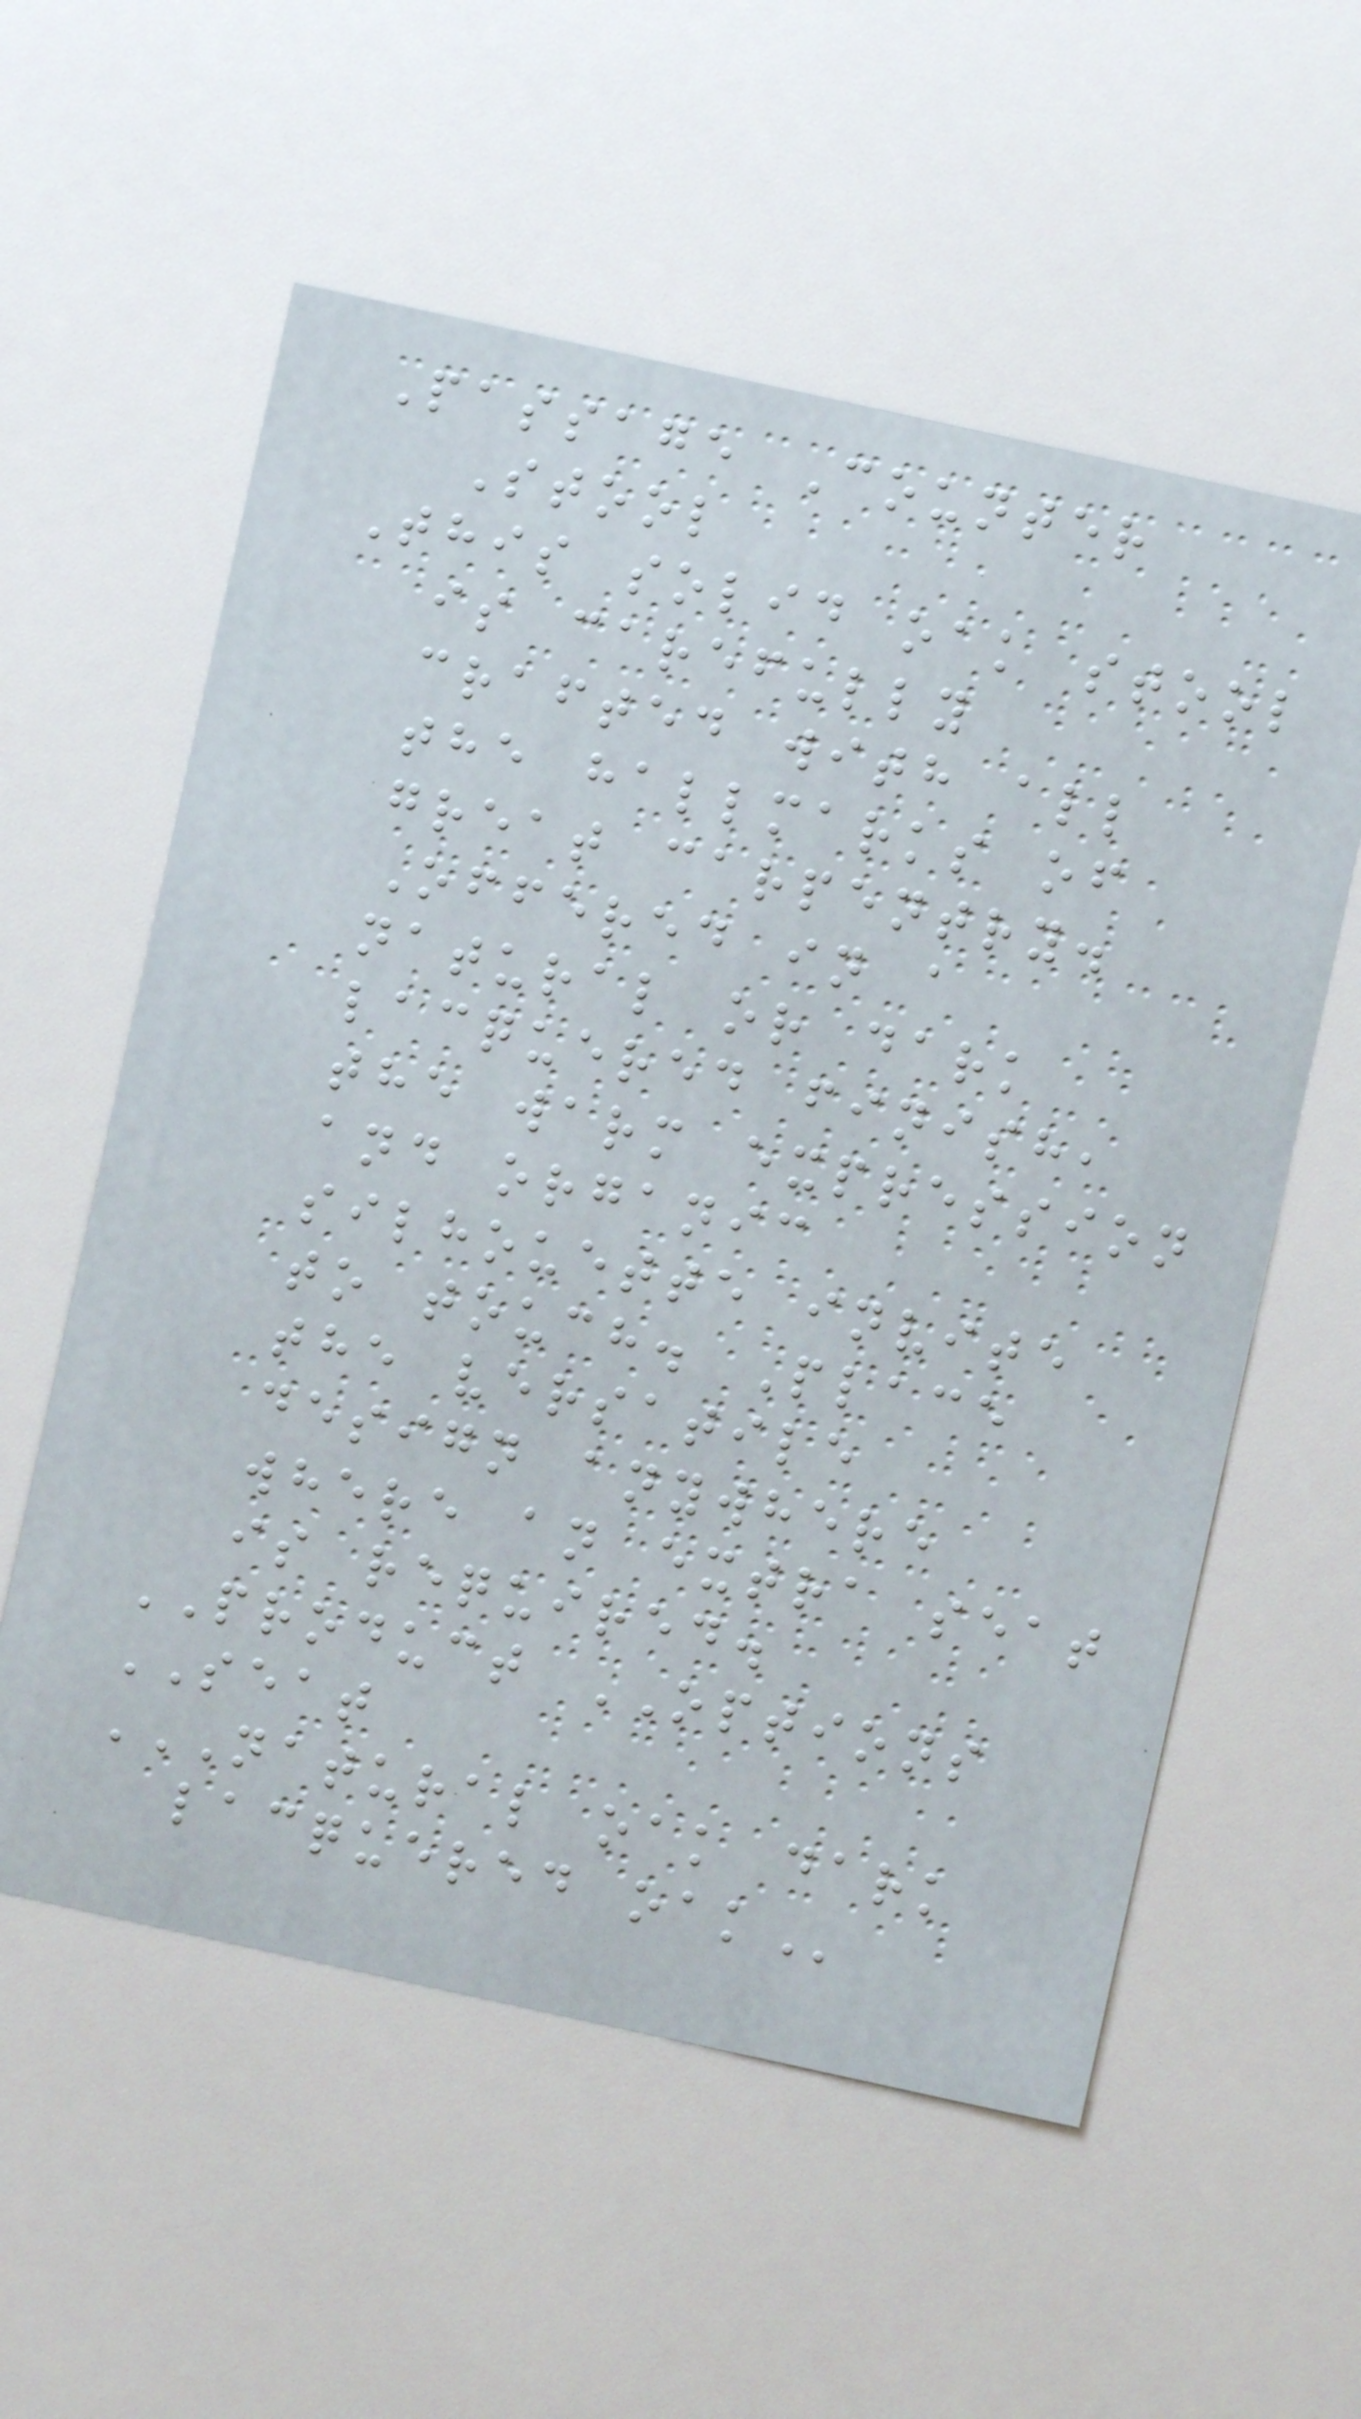Passage Counter
Stool
This solid oak stool
is carefully
crafted with all
the hallmarks of
great carpentry.
Offered in a
natural or dark
lacquered finish,
the warm expression
and organic
silhouette invite
to touch. Place
the versatile
design anywhere
where an extra seat
is required.
PRODUCT OPTIONS
SEAT
NATURAL OAK DARK
LACQUERED OAK
